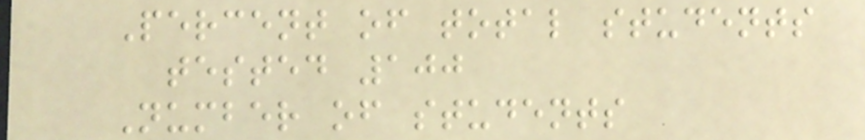Percent of total students
tested 100
Number of students
